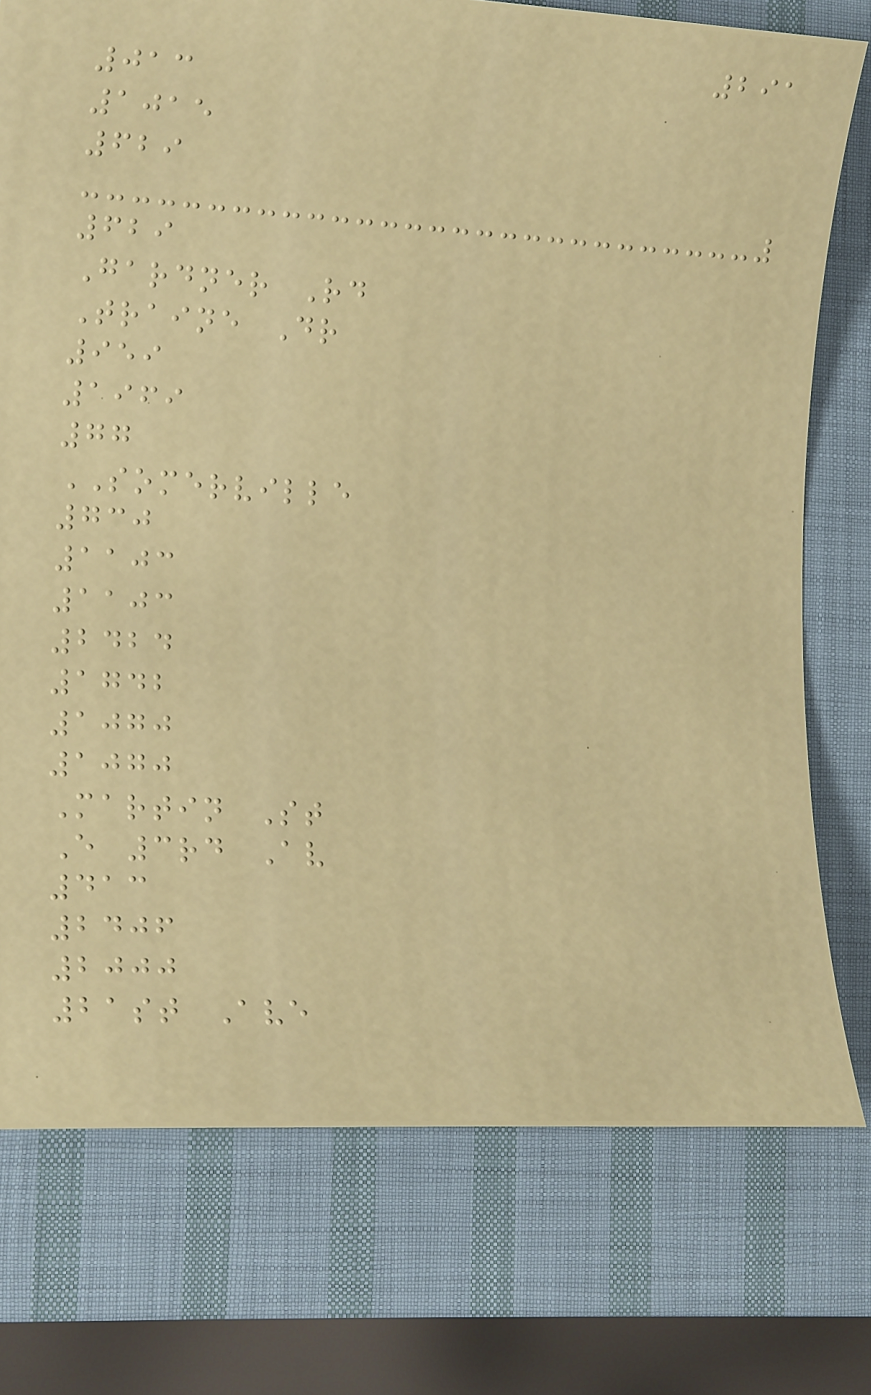291
013
1015
629
629
Gardner Rd
Traine Dr
959
1969
77
SOMERVILLE
730
1103
1103
2424
1742
1070
1070
Martin St
E 3rd Av
413
2406
2000
21st Ave
